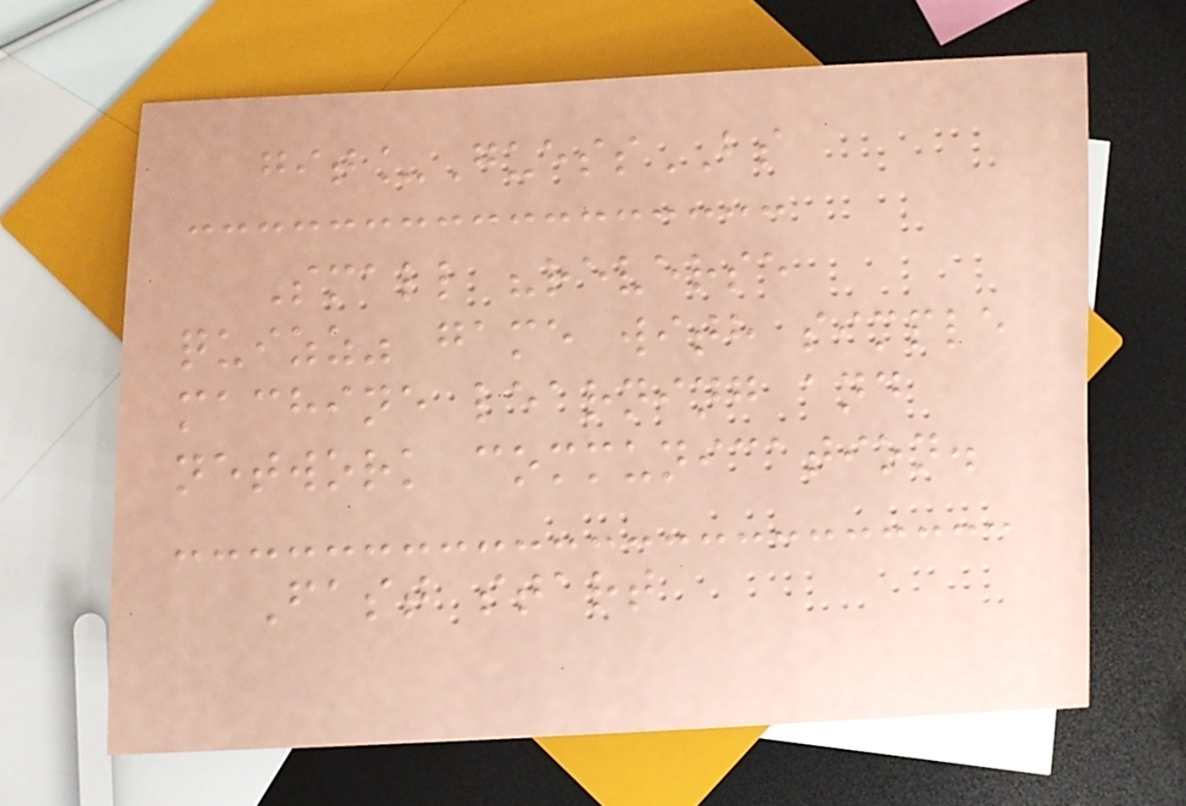git_GuessBS
Small "reverse
quizz" game with simple
machine learning and
network communication.
Fast start
